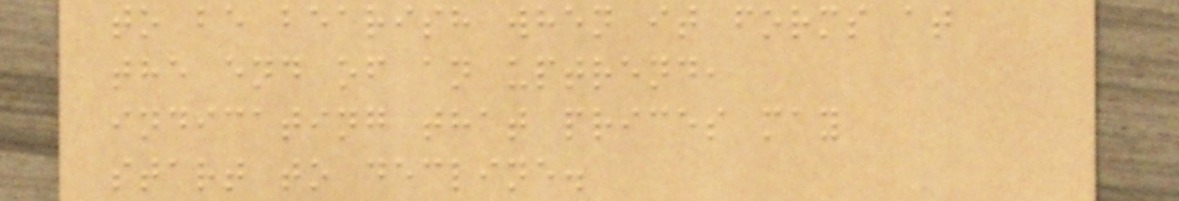to be bearish when it forms at
the end of an uptrend,
indicating that prices may
start to decline.
